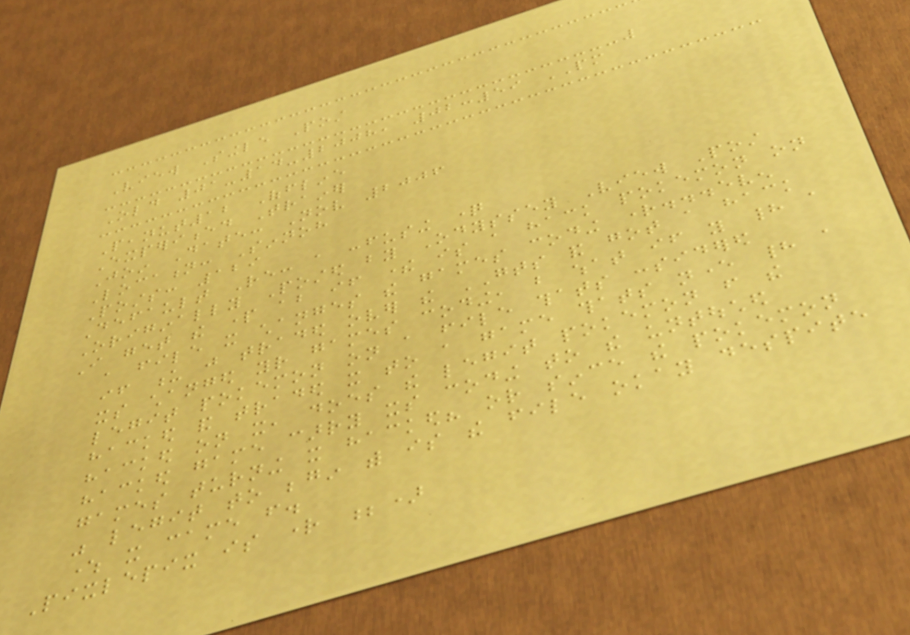View Single Post
Old 01-14-2008, 02:59 PM
Peanut12 Offline
Experienced Trainer
Join Date: Nov 2006
Location: Sinnoh
Posts: 129
Default Re: a confusing question
Originally Posted by Odyssey View Post
I get the part about if there is a hack pokemon on
a file it changes the games coding right...even
if u just traded over the GTS and got a hack
its changed your games coding, but what if you had a
legit pokemon on a file thats considered
hacked and traded it to a game thats never had a
hacked on it, does the legit pokemon from the
hacked game carry its coding to the untouched
games turning it hacked? or since the pokemon
was legit to begin with is the file okay despite
where it came from.
Pixlepix is right ;)
